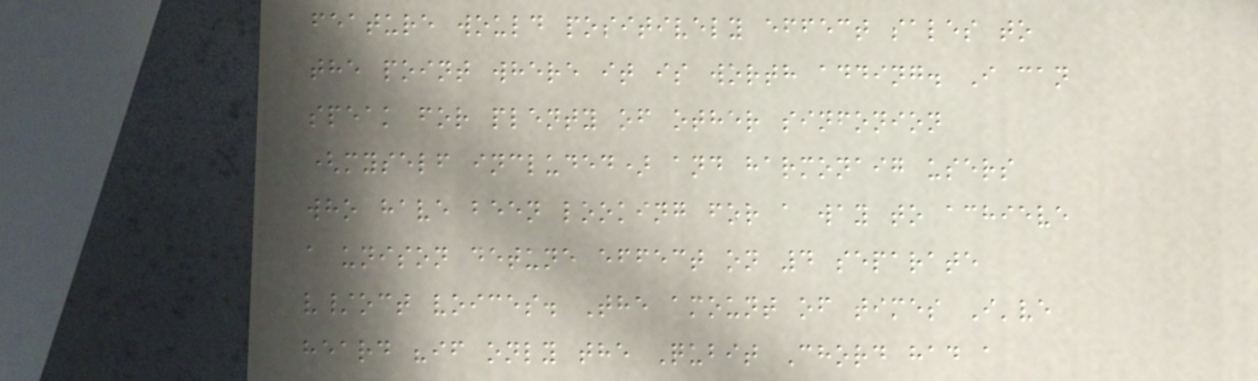feature would positively effect sales to
the point where it is worth adding. I can
speak for plenty of other sinfonion
(myself included) and harmonaig users
who have been looking for a way to achieve
a unison detune effect on 4 separate
v/oct voices. The amount of times I've
heard "if only the Qubit Chord had a
